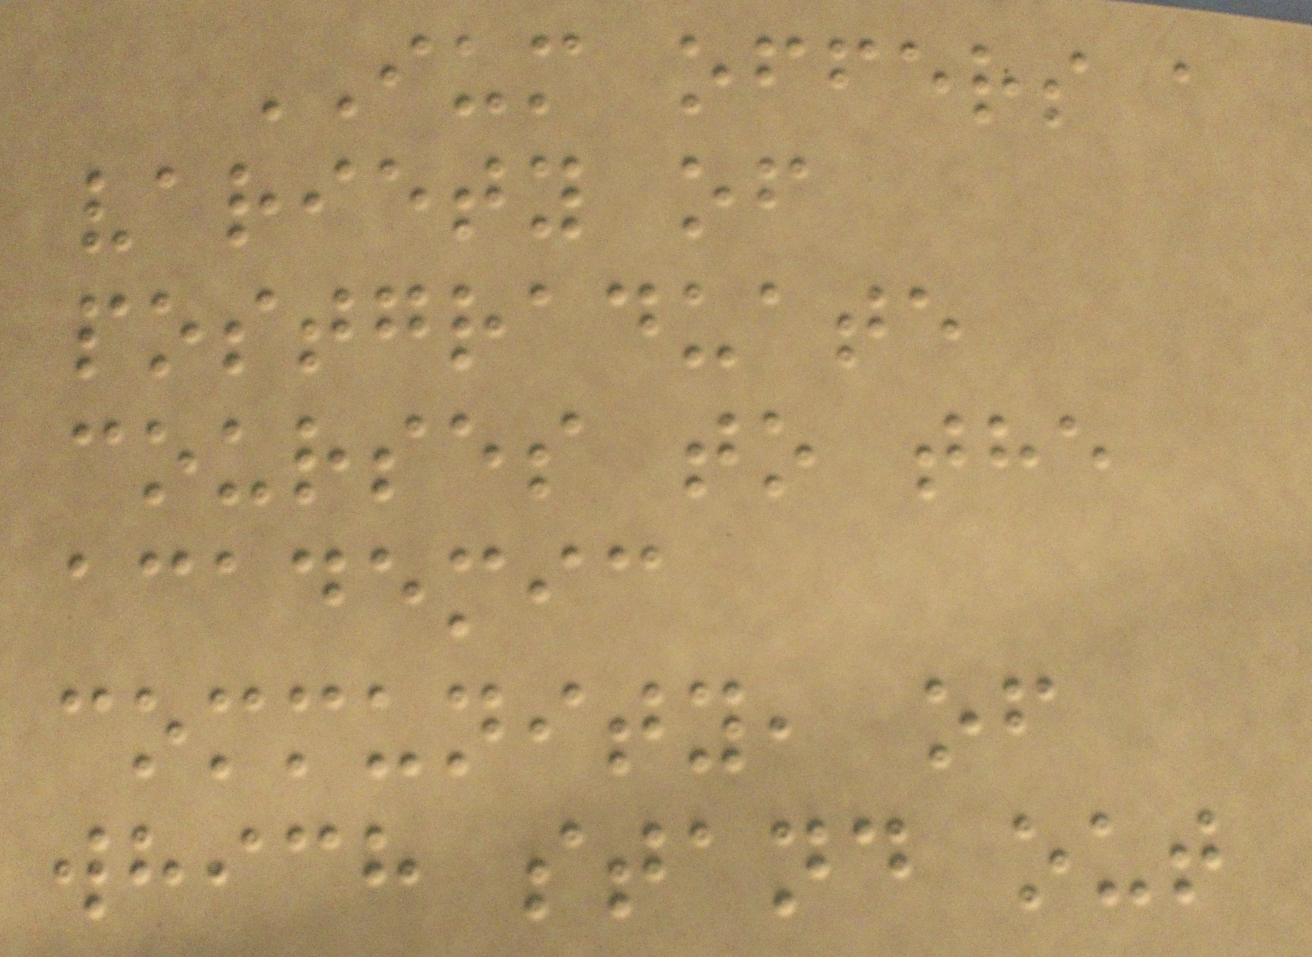IUM offers a
variety of
postgraduate
courses to the
academic
community, of
which stand out
